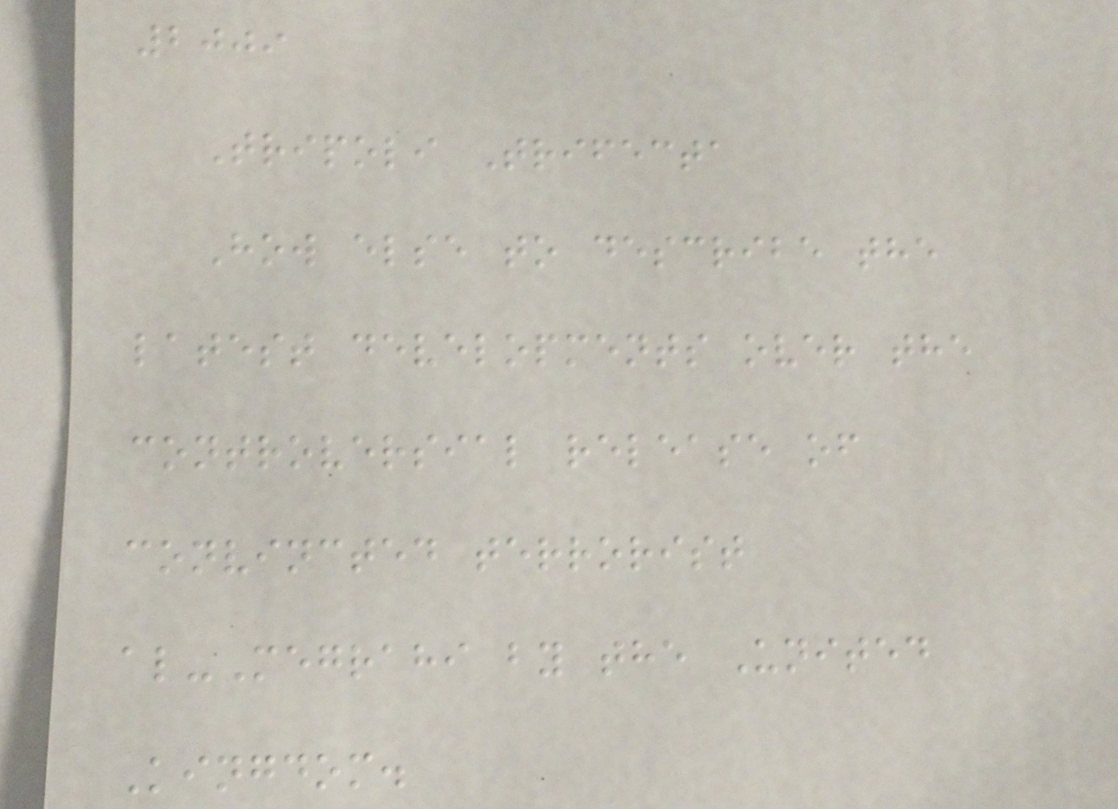2009
Tripoli Trifecta
How else to describe the
latest developments over the
controversial release of
convincted terrorist
al-Megrahi by the United
Kingdom.
